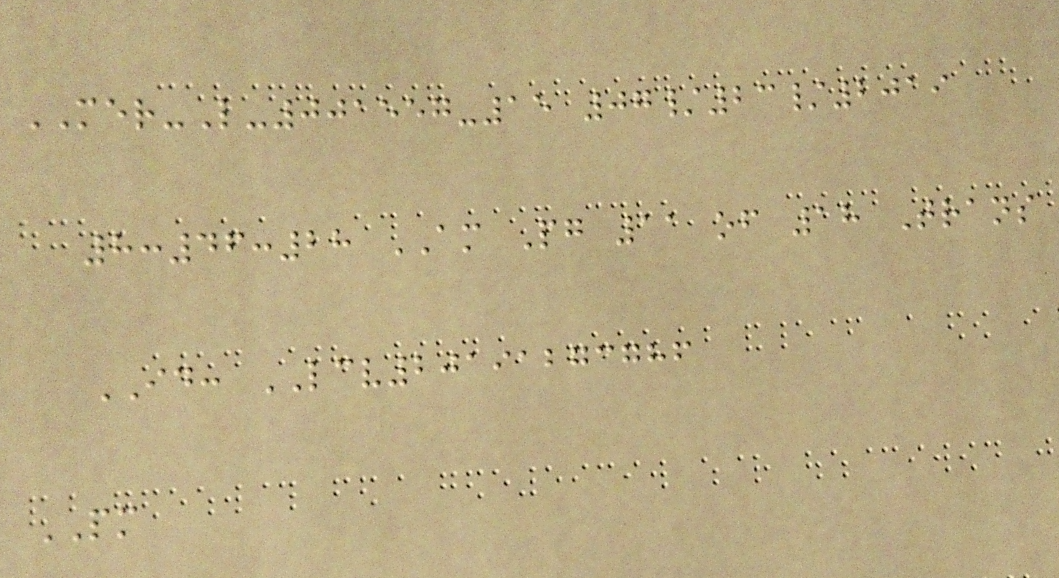MER-L-001557-15 07/23/2019
8:46:28 AM Pg 11 of 18 Trans
ID: LCV20191273786
PM
